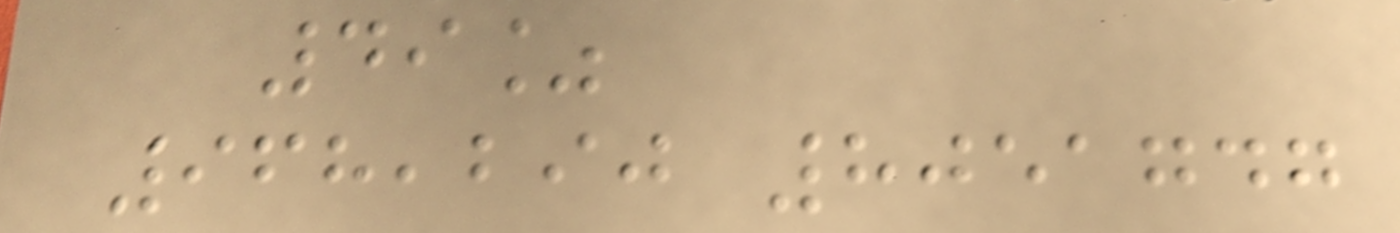49%
968,290 8051747
